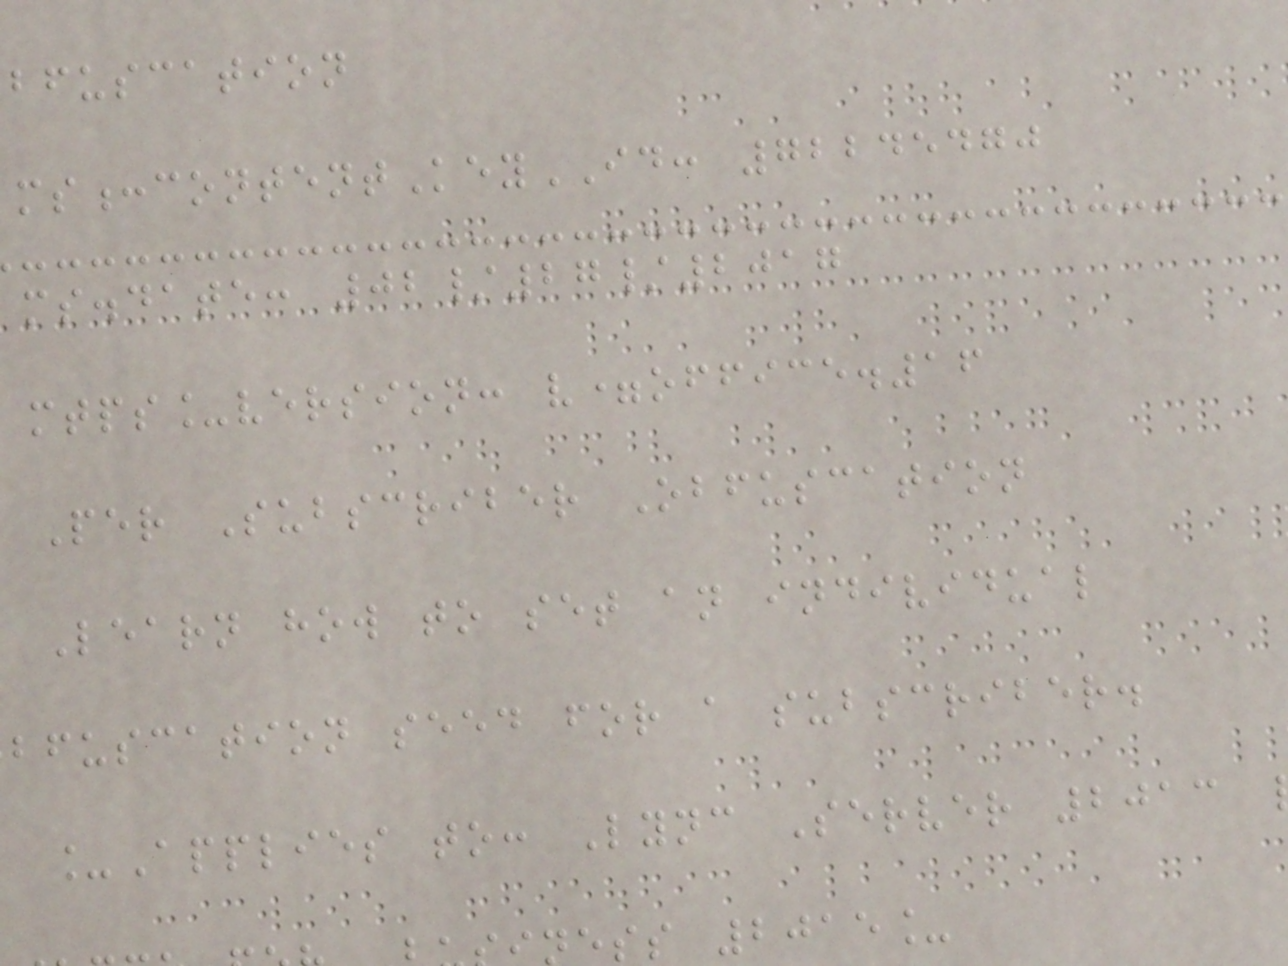bfuscation
ms:contentKeyID: 72245470
ms.date: 02/27/2017
mtps_version: v=office.16
Per Subscriber Obfuscation
Learn how to set an individual
bfuscation seed for a subscriber.
_Applies to: Lync Server 2013
ess 2015_
